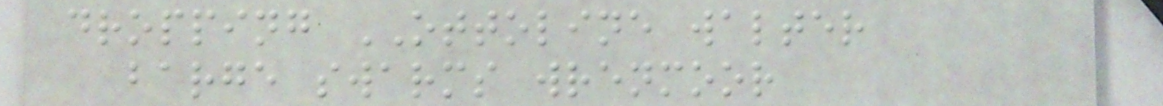dropping OTTOLINE walter
barge swarms wrenmoor
